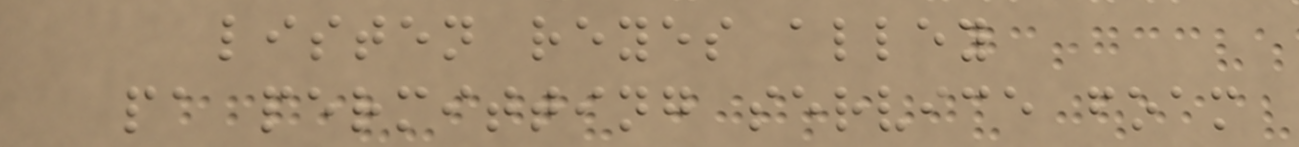listen reyes alley
pa permitting service foam
